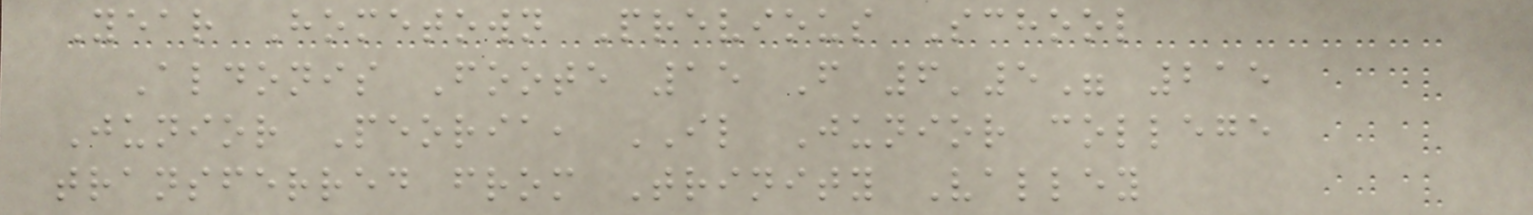Year Hometown Previous School
Aldonis Foote 15 F 6'5" 215
Junior Peoria, IL Junior college
transferred from Trinity Valley
